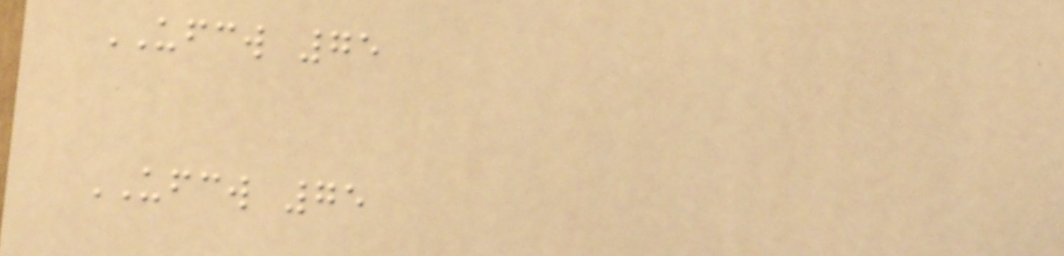UFCW 75
UFCW 75
